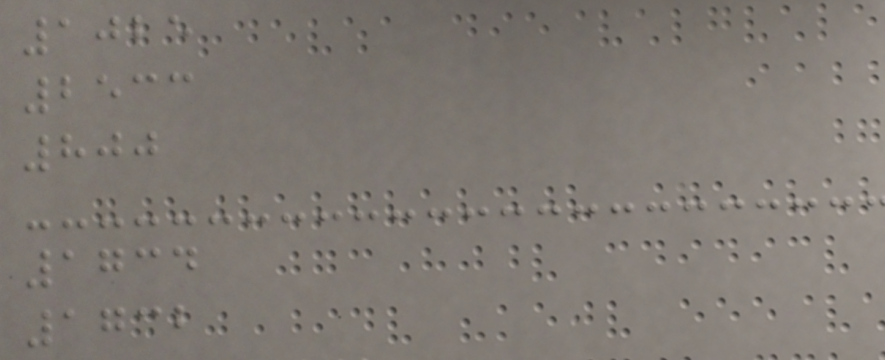1025
2533
800
1734
1732
